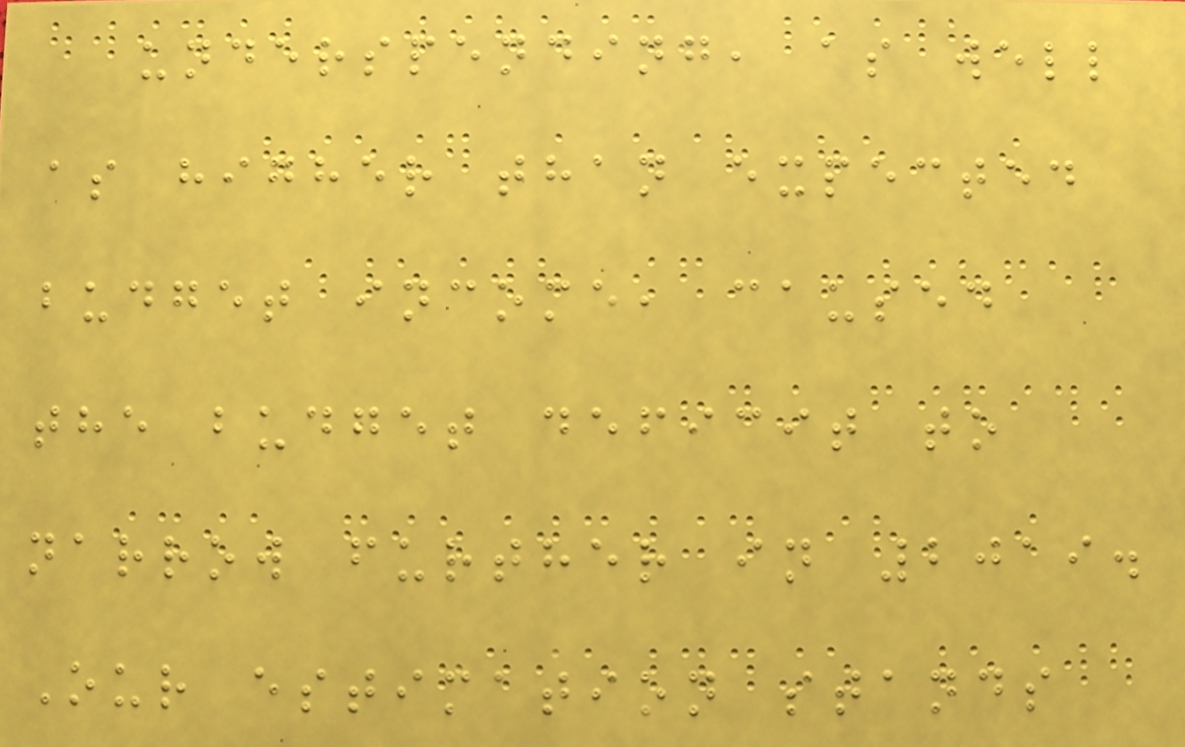underspending, as well
as higher than expected
budget income, caused
the budget deficit to
narrow further in 2019.
Our estimation stands
